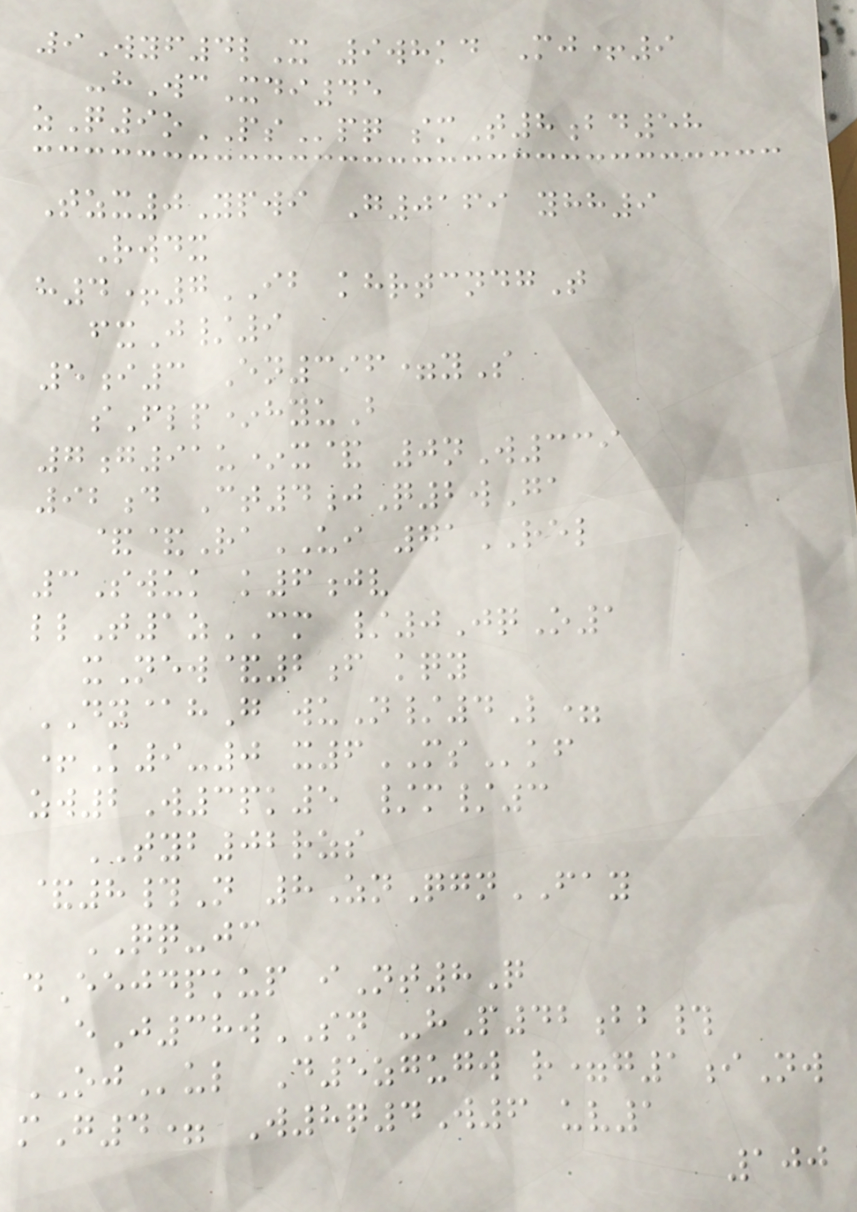9Wyf4lX 9whkd Mj+9
-hWcXdi45
zQ9oPSpq smT8bd58
Tzx0Ypwi G0169 yhh9
Rwdx
h4+7IB khrtcndgT
fxJ/9
5i3 En396=yS
sFlp*hyuB
7g91u*x& 0nW339
92d Ct4jQ2wGa
&&RaUI 71REL
3Swuk k6jv
llT1zCM /0JqO1
xNew&2f kqy
DY@hG wuN/4L=
+K9-0 x6MSkf
zw2W3pk5 /m/3
TYB02rzs
&8#N 8ZnQgnFAY
QQ-jc
dEejdpkup iNt8Q
eJ38wSN -hP42bb#
OJul D5zgugw r=g1iNw
mG4= W8q4W6 uv1
100
